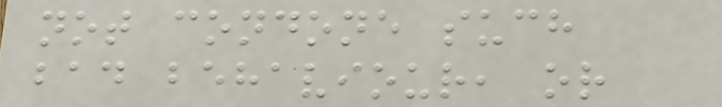not condone such
bad behaviour, or
